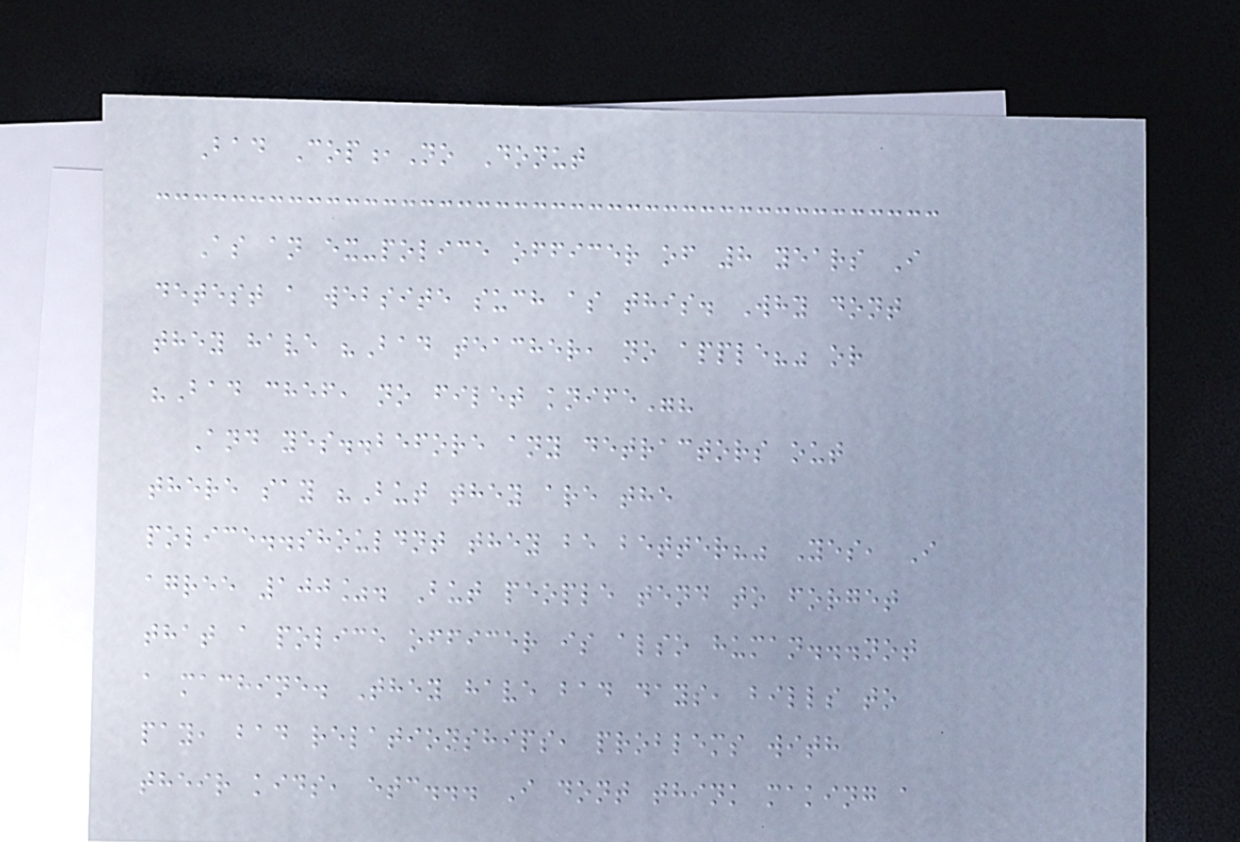Bad Cop,No Donut
As an ex-police officer of 8 years I
detest a website such as this. Why dont
they have "Bad teacher, no apple?" or
"Bad chef, no filet knife"?
And yes..before any detractors out
there say "But they are the
police..shouldnt they be better?" Yes, I
agree 100%. But people tend to forget
that a police officer is also human...not
a machine. They have bad days, bills to
pay, bad relationships, problems with
their kids, etc... I dont think making a
